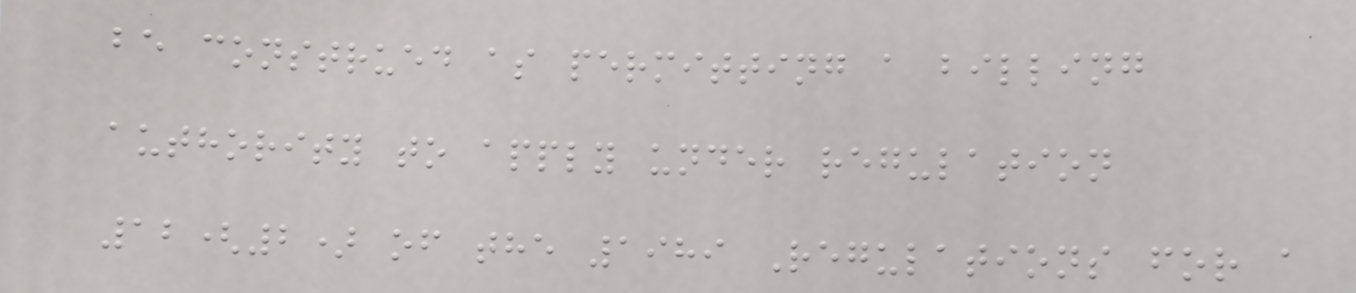be construed as permitting a billing
authority to apply under regulation
12(2) of the 1989 Regulations for a
